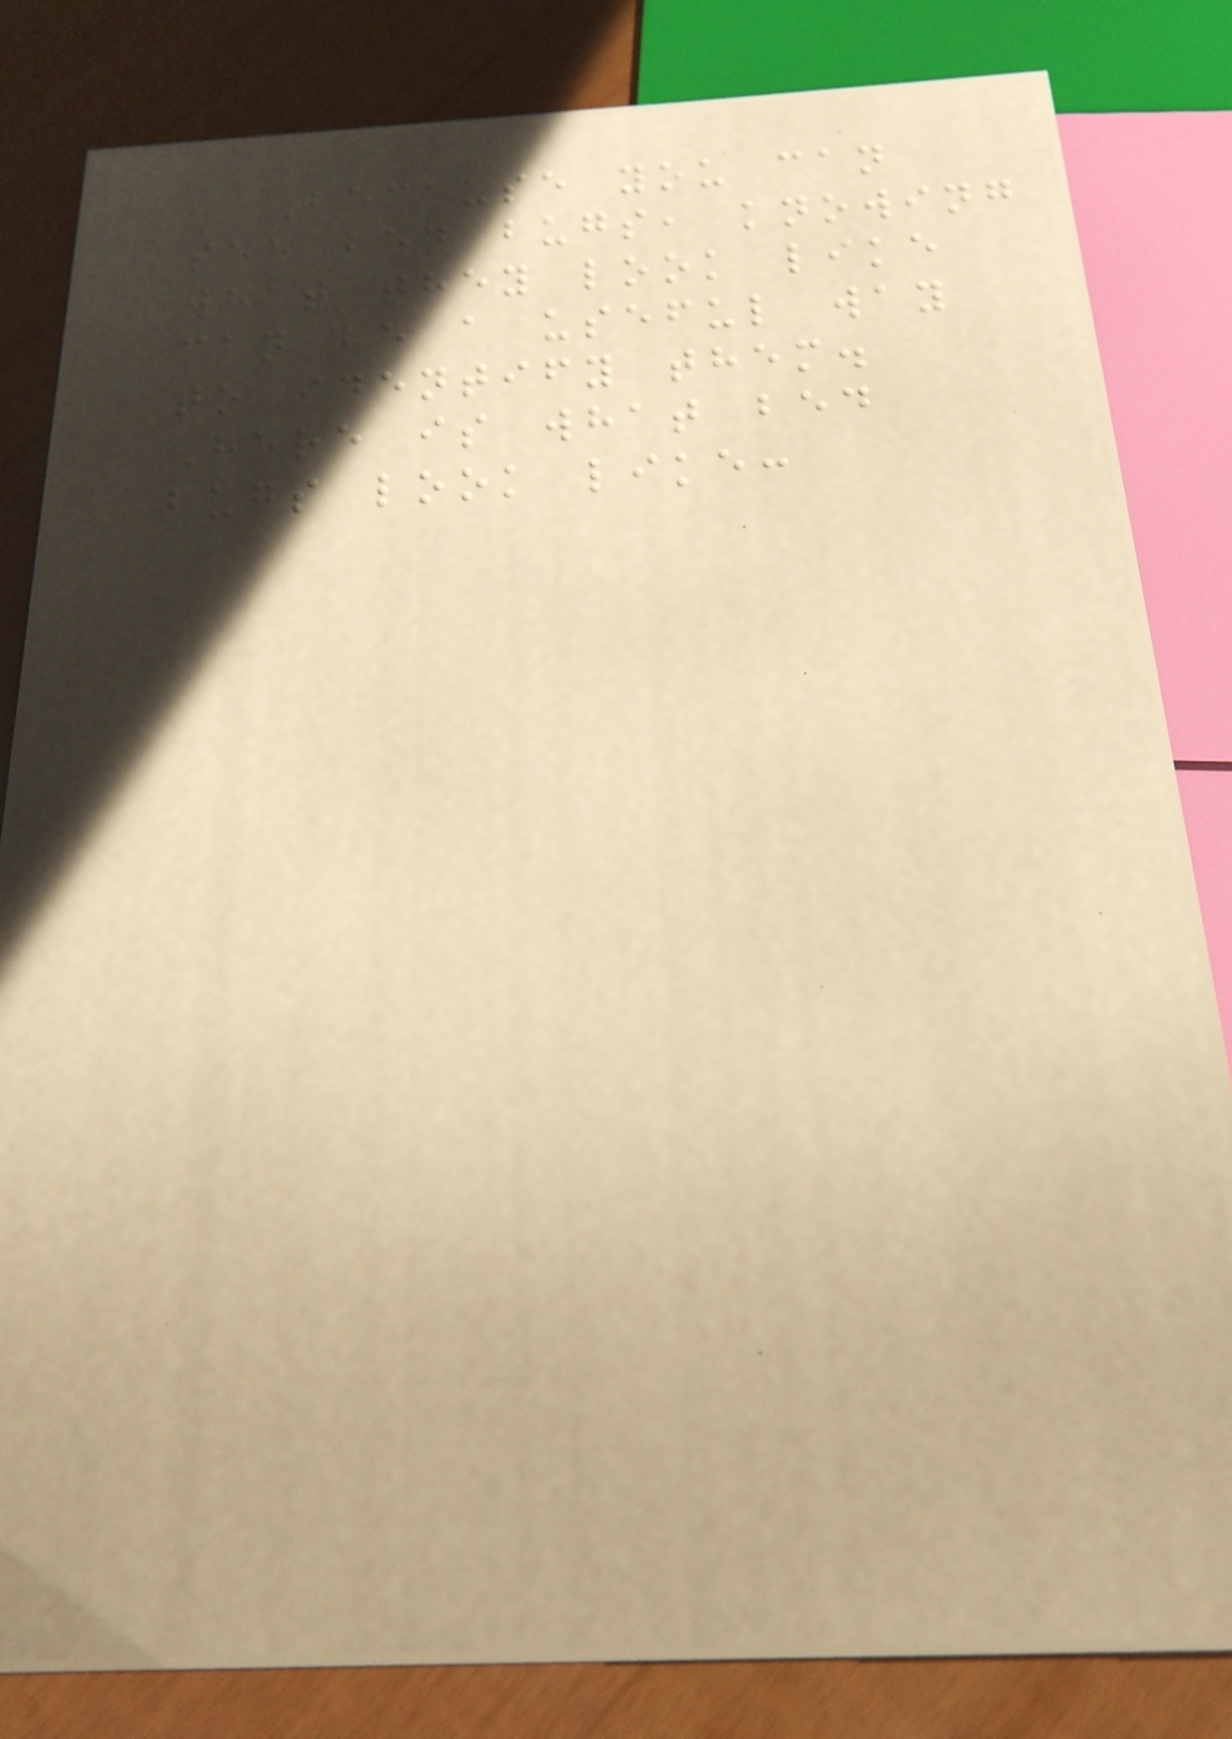Because you can
see bed bugs, knowing
what they look like
can be a useful way
to identify them.
Here is what bed
bugs look like:
